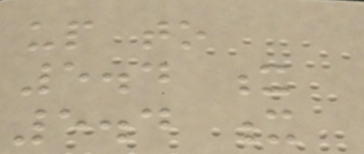up to
5.4 x
5.4 x
